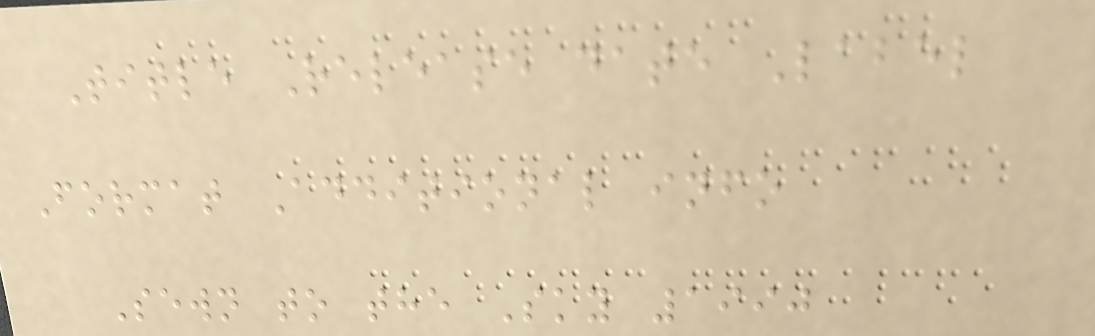Title Release date Label
Format Additional info
Sewn to the Sky 1990
